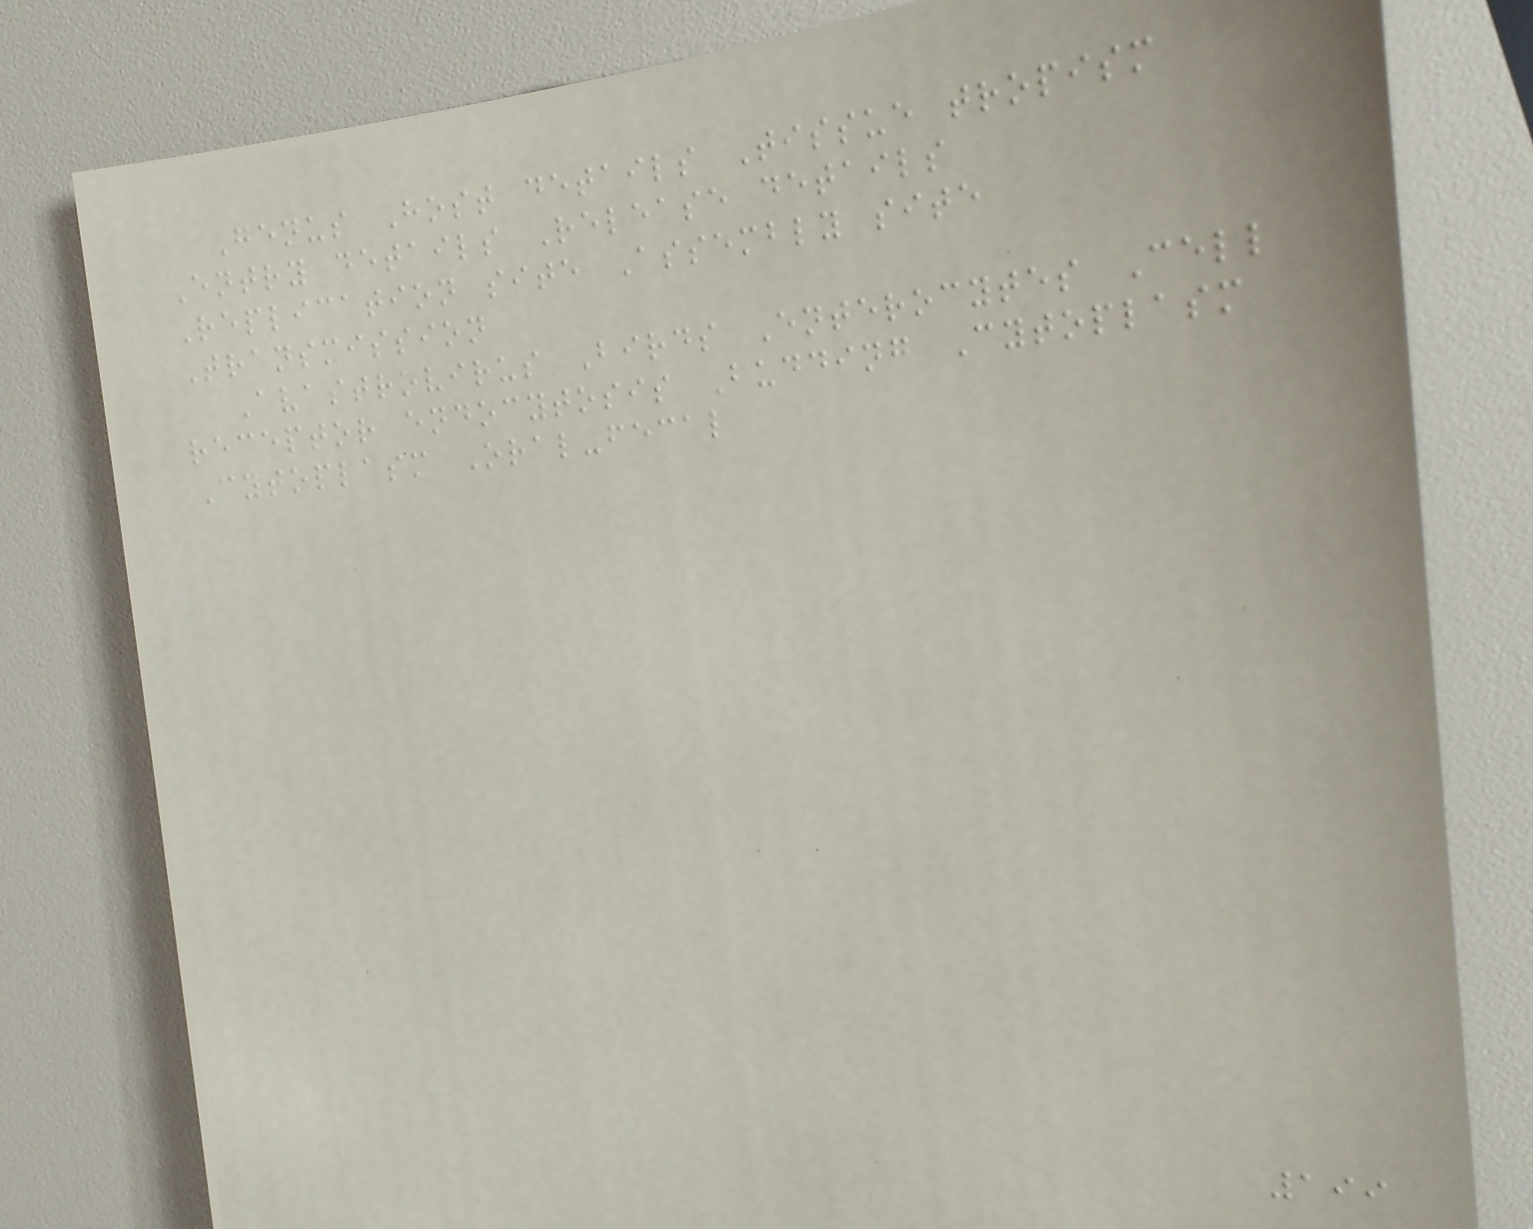Genus Host details Tissue tropism
Entry details Release details
Replication site Assembly site
Transmission
Avastrovirus Birds Enterocytes Cell
receptor endocytosis Budding Cytoplasm
Cytoplasm Oral-fecal
199
